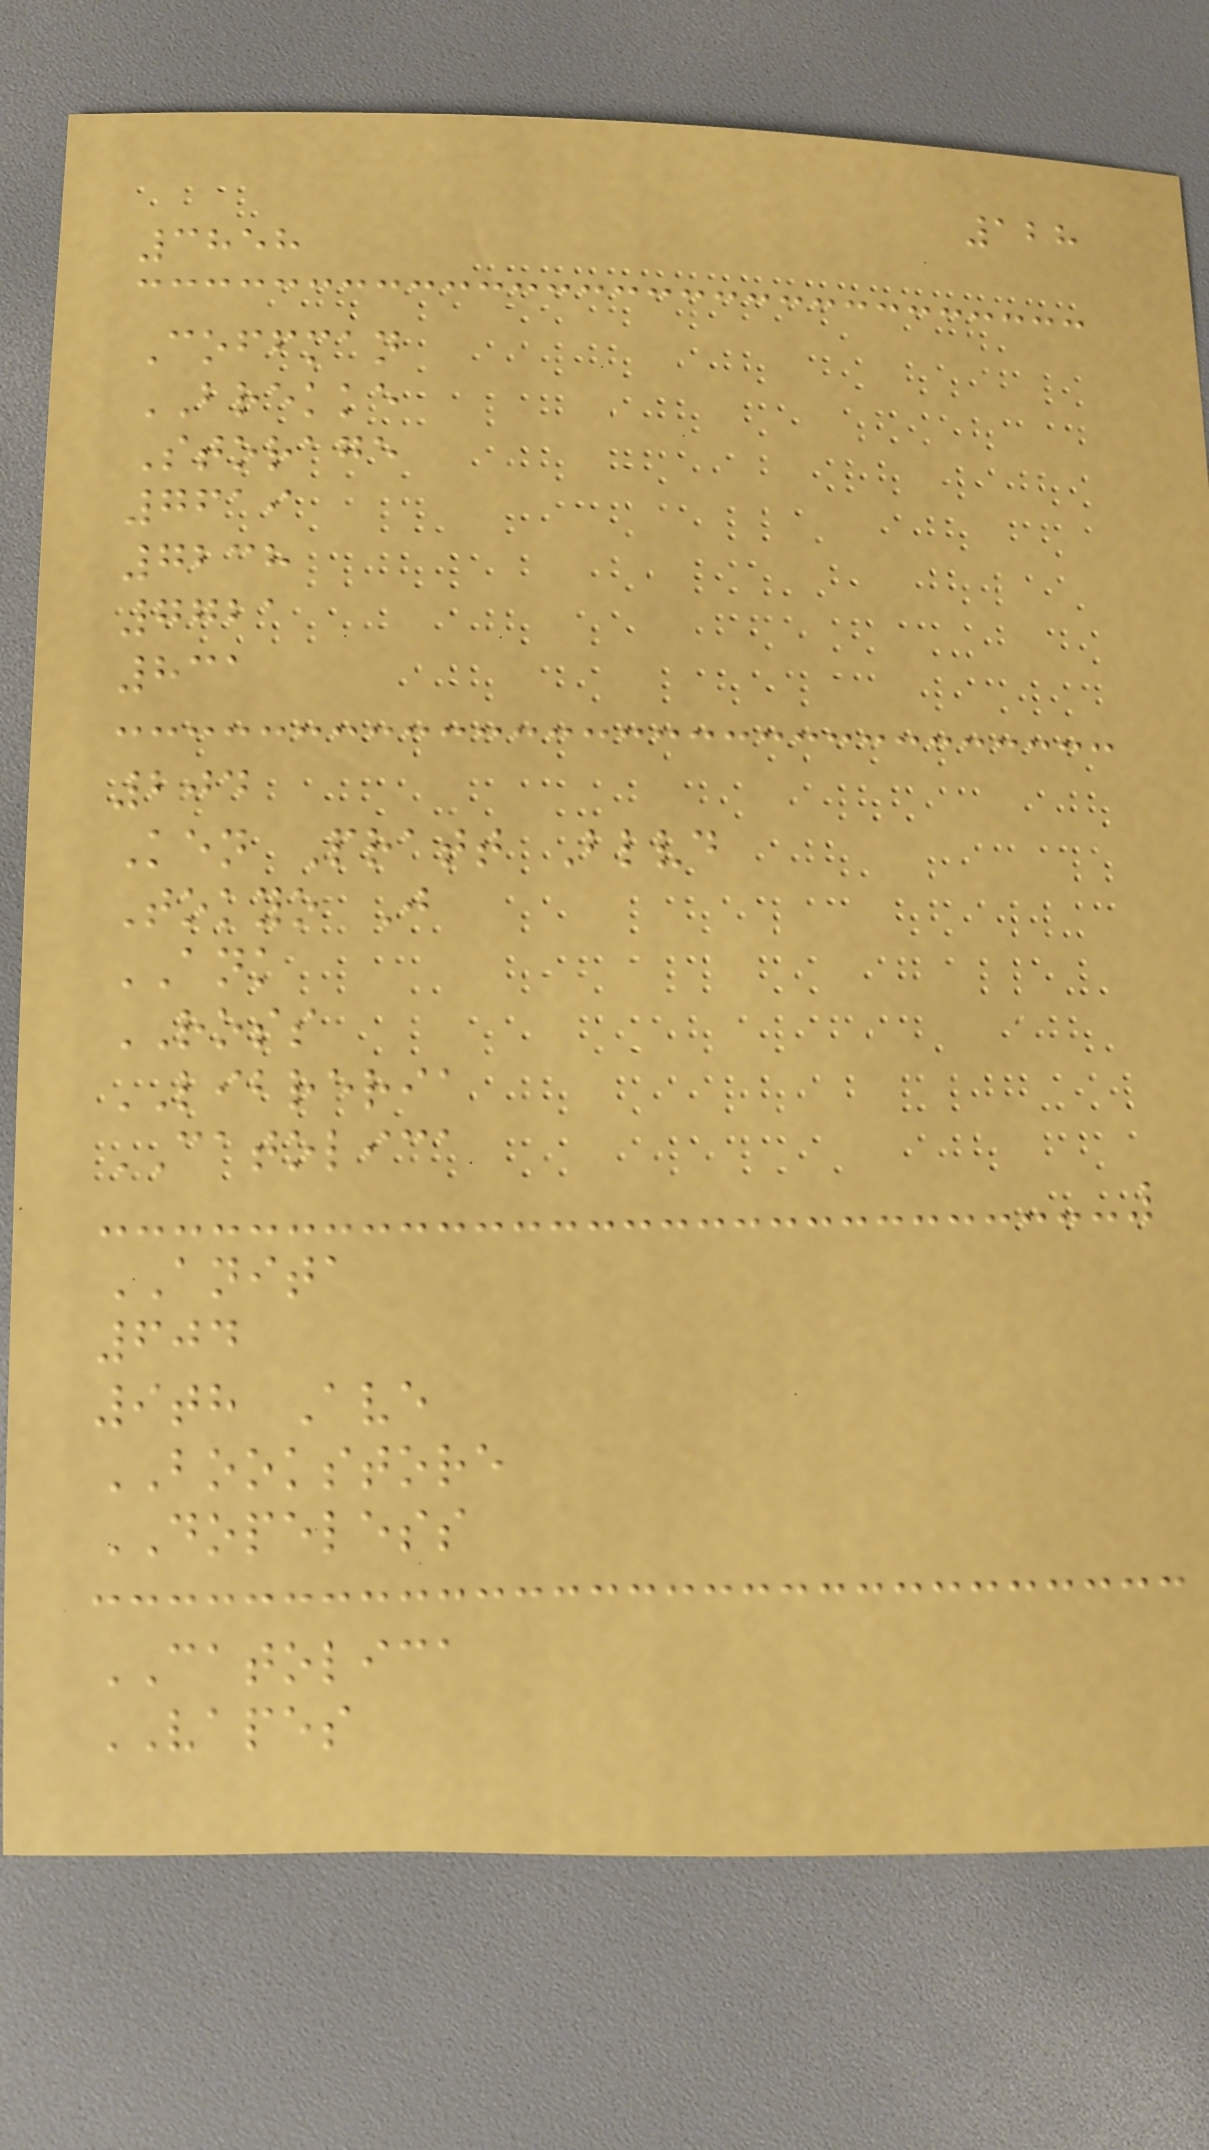128
3858
Coffman
BREKKE
Storage
7619
7238
7721
831
204
Ken Pratt Blvd
Tokyo J
ANK
ROSS
LIBRERIA
CATOLICA
ANITA
604
9th Ave
BOOKSTORE
DOPELESS
CATOLICA
VAPES
